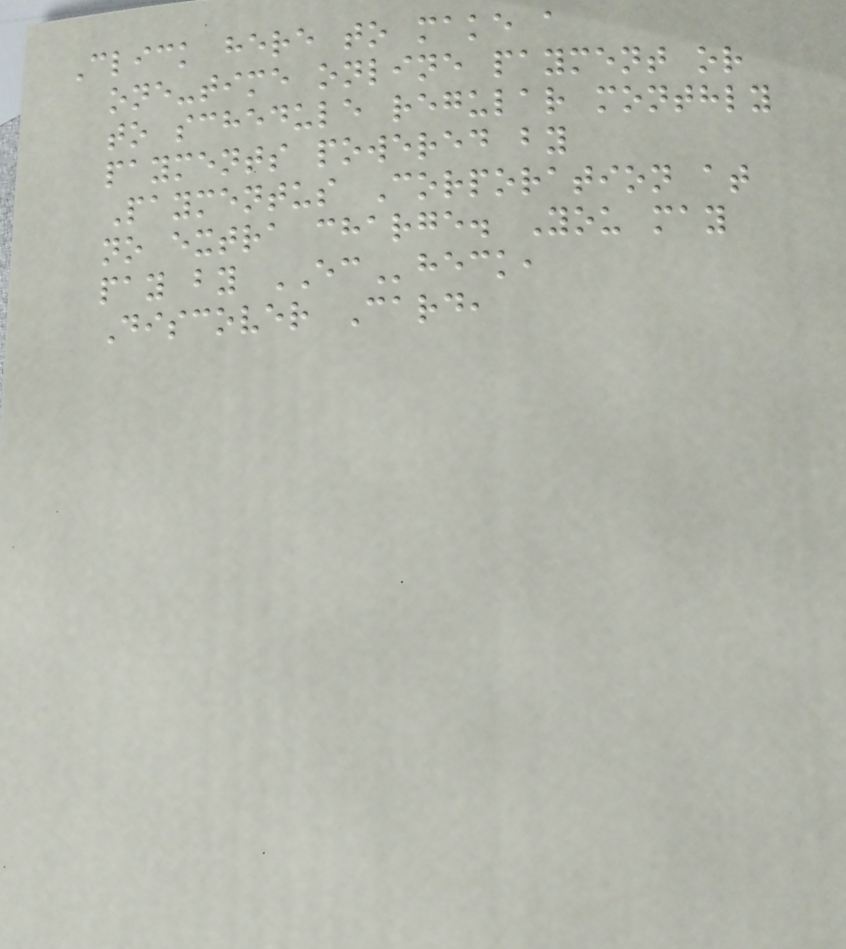Click here to make a
one-time online payment or
to schedule regular monthly
payments powered by
Paymentus Corporation at
no extra charge. You may
pay by ECheck,
Discover Card,
